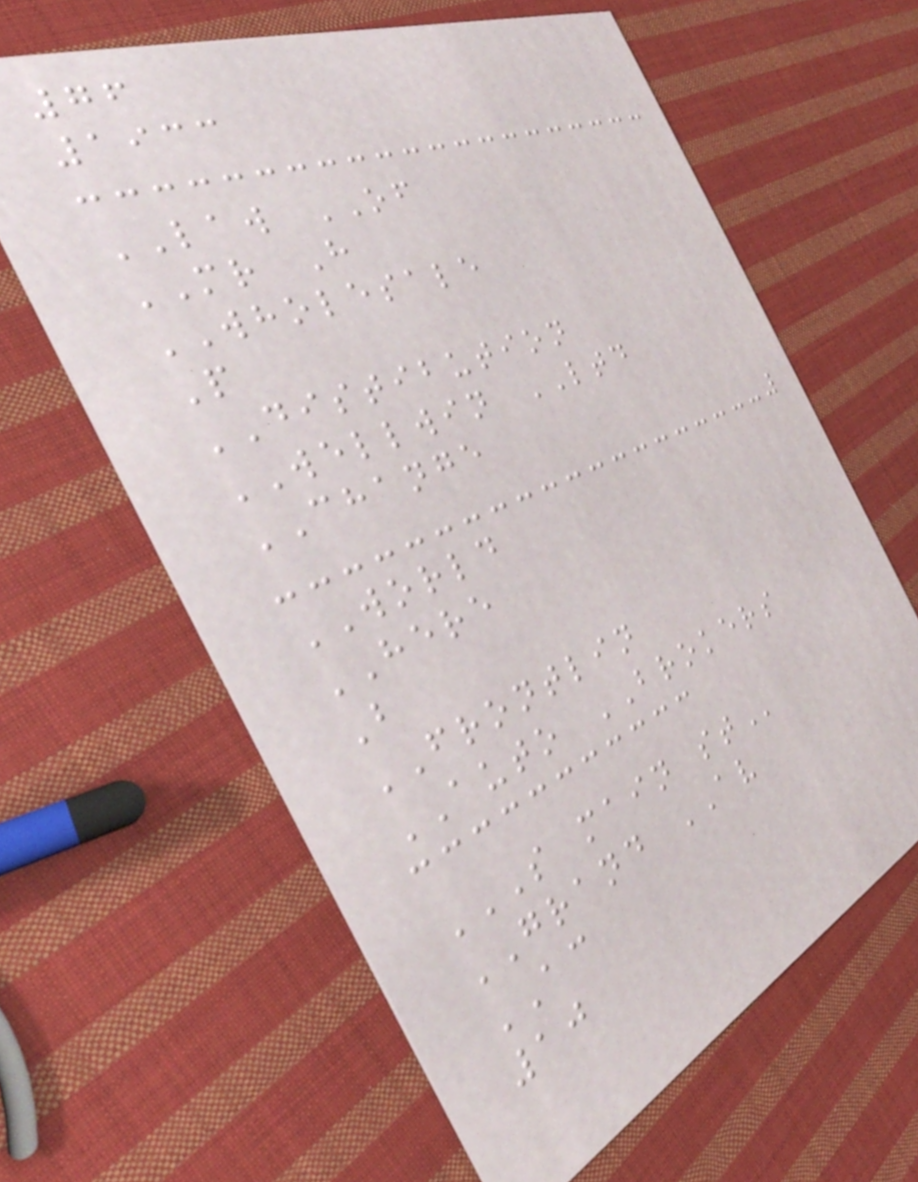76
1933
LAW OF
MR H
WHOLESALE
P
DISTIBUTION
WELLWIN LTD
CHANGE
WORLD
HERE
B
FRONTLIN
AUTO BROKERS
S MAIN ST
GRAND AV
AC
10
